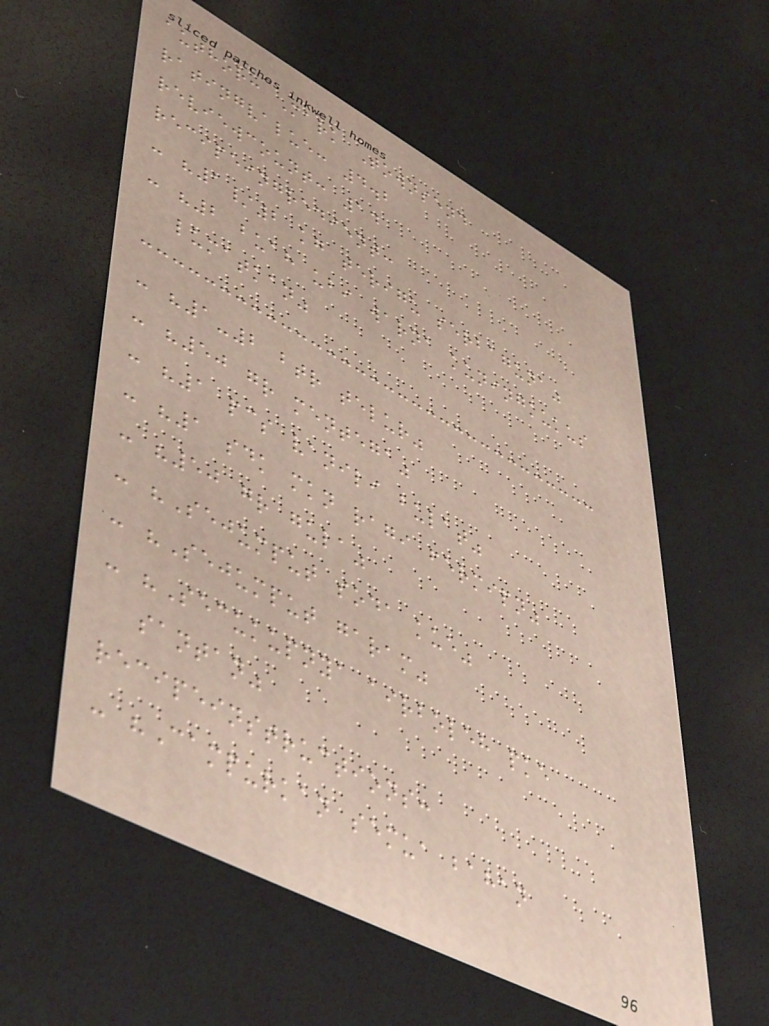author: Mark Townsend
ratingvalue: 4.2
reviewcount: 14
recipeingredient:
- "1/2 kg terigu serbaguna"
- "2 buah ubi warna kuningkukus
lumatkan"
- "1-2 btr telur"
- "50 gr mentega"
- "1 pcs vanili bulat"
- "1 sdk mkn ragi fermipn"
- "50 gr gula"
- "Sejumput soda kue"
- "Sejumput garam"
- "Secukupnya airboleh pke
santan"
recipeinstructions:
- "Campurkan semua bahan
